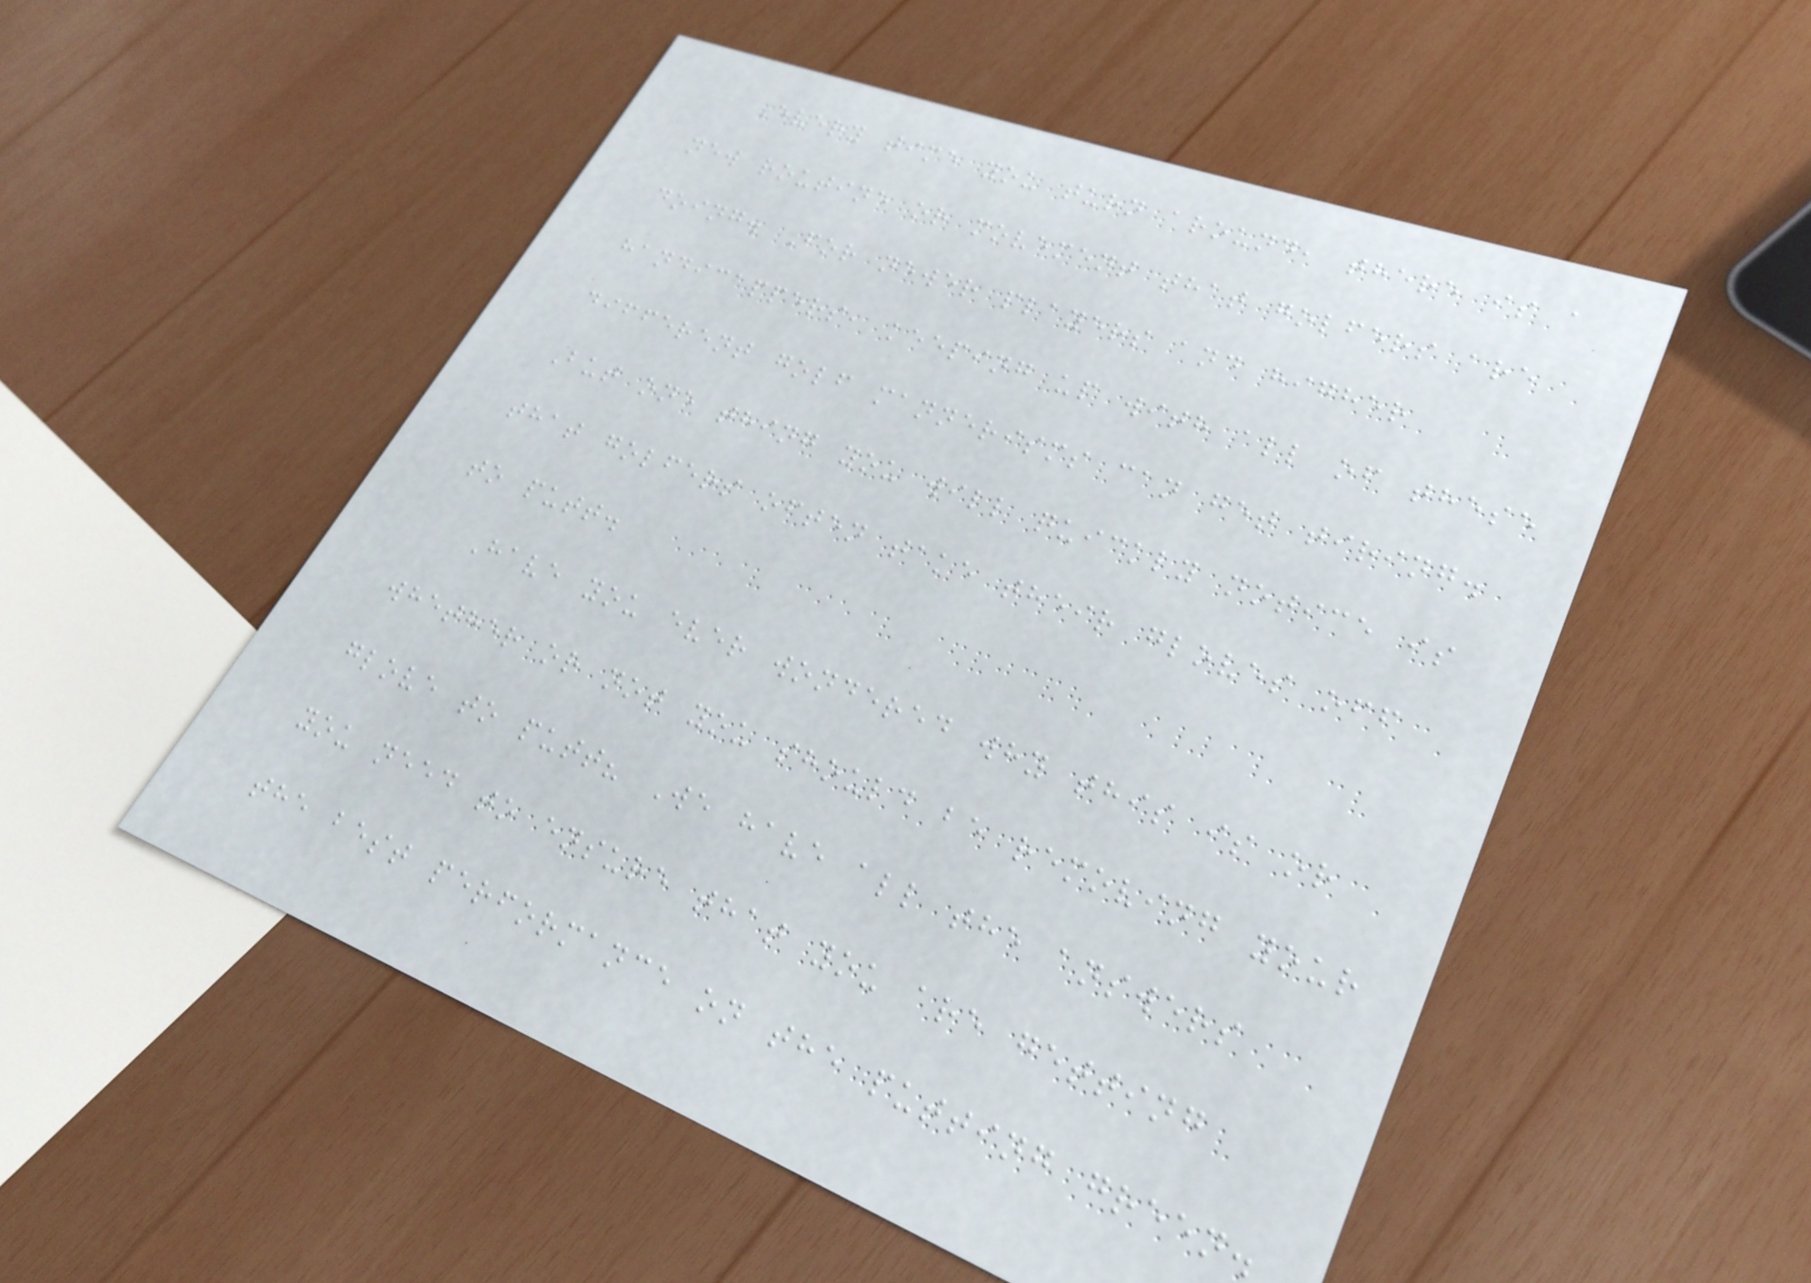Every time you turn around, there is a
new routine or movement that golfers are
doing. For newer players and higher
handicappers, keeping up with all of these
different golf mannerisms can get tiring.
But one thing you will quickly notice is
that golfers often take their gloves off
to putt.
Have you ever wondered why this is or
whether or not you should be removing your
glove to putt? We have all the answers
you need to ensure that you are getting
the best performance on the putting green.
